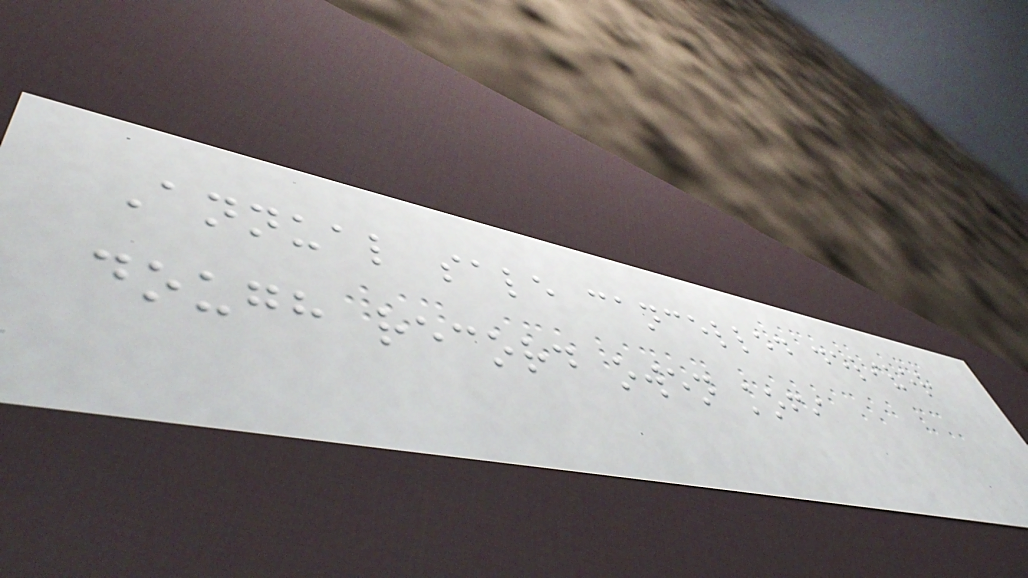Annual sale cancelled deliver
dough record owen kofi
